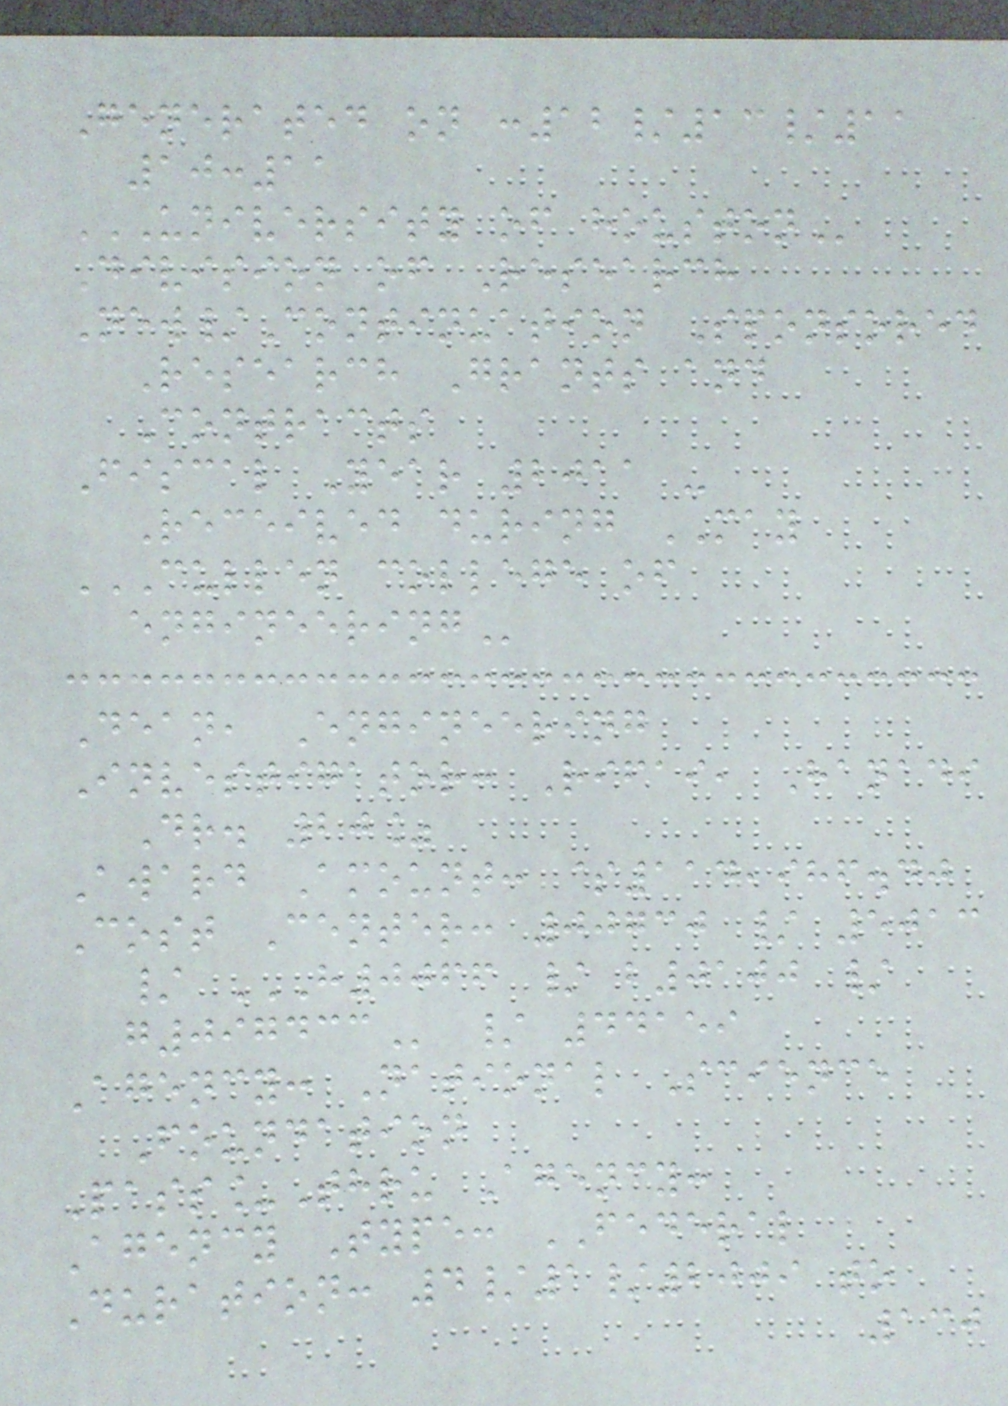Generated on :12/13/11
10:11
UNIVERSITY OF HOUSTON
Division of Research
New/Continuation Sponsored
Research Grants and
Contracts
Fiscal Year 2011 -
Received during MAY
CULLEN COLLEGE OF
ENGINEERING
Dean, Engineering
Investigator: Rifai, Hanadi
Dr. 20%
Award Amount: $114,986.40
Cost Center: 00730 / 5013
/ H0066 / B0100 /
G097433 / 44159
Agency: National Science
Foundation
Pass_Thru Agency:
Agency Type: FEDERAL
Duration: 4/1/2009 to
130
